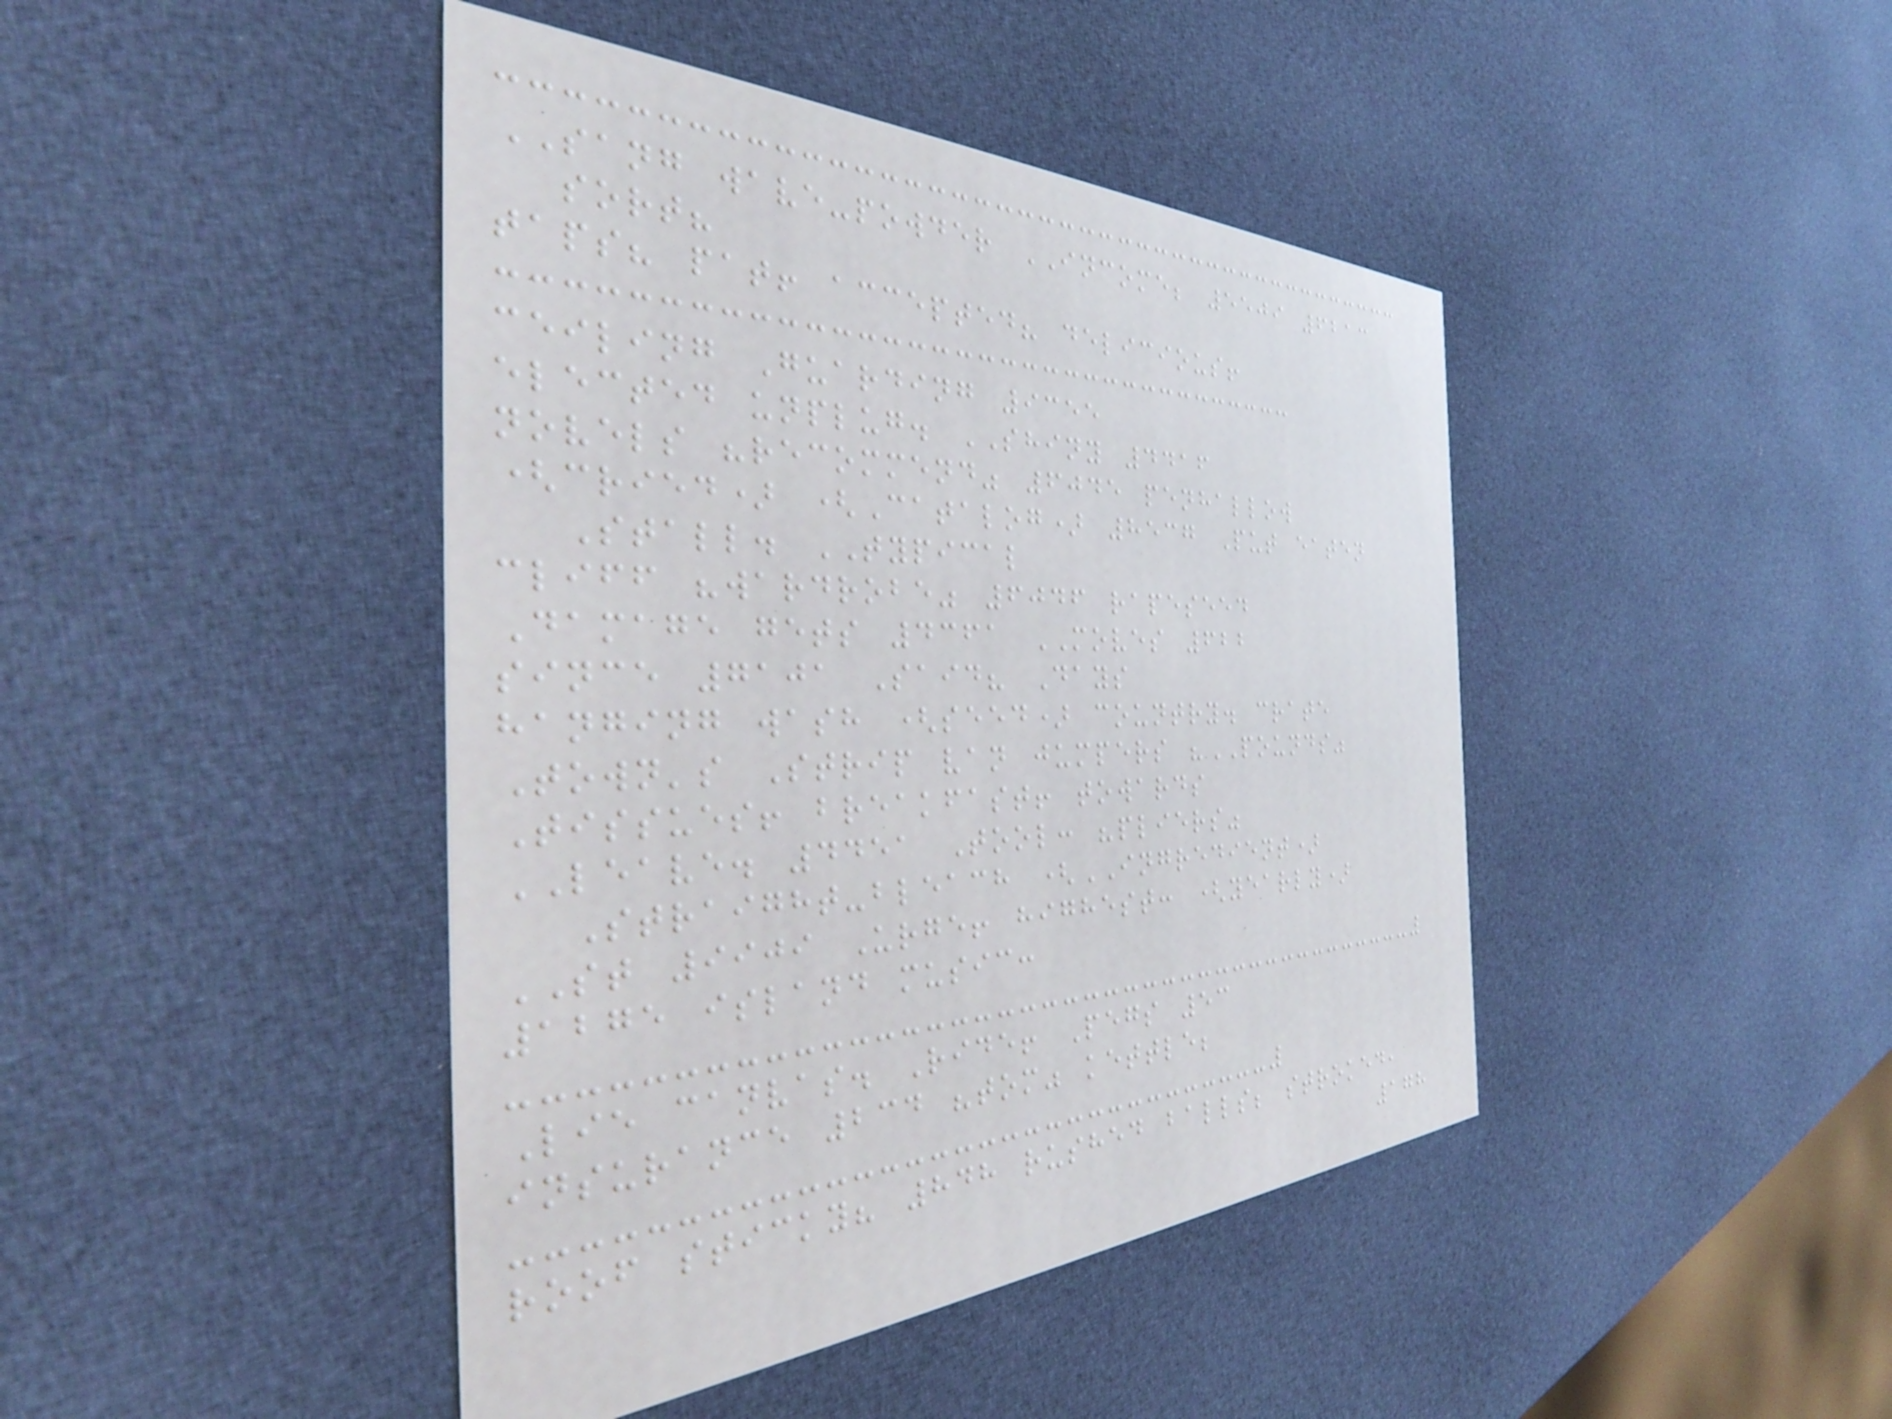SANG wave-powder INCOME; 5509 6213
sort?
taps? pat! accepted? delicious!
ceiling Guarding 9355
elected unplug. SHINY 4416
novels "recommend" 6045 penhallow
(cried) (Catalog) 8537 Put eaten
Stall. TYPICAL
cliff "wardrobe" 6046 rapeseed
Damage gets 4361 MOVES 622
since 7101 Said? Days
hanging wash (seed) country. crate
Town's Strip van jumpers "POUNDS"
Tissues! breakfast! towards
LEAVE. 4451 Tool: "pliers"
Straight-bleach (INGREDIENT)
ST 9909 Urge! highest: (yearly)
1275 island music:
Lie canvas. Ride! Pegs 53
insurance 234 "tom" kettle;
roof sticky? 848 rushed balls; stroked,
178
